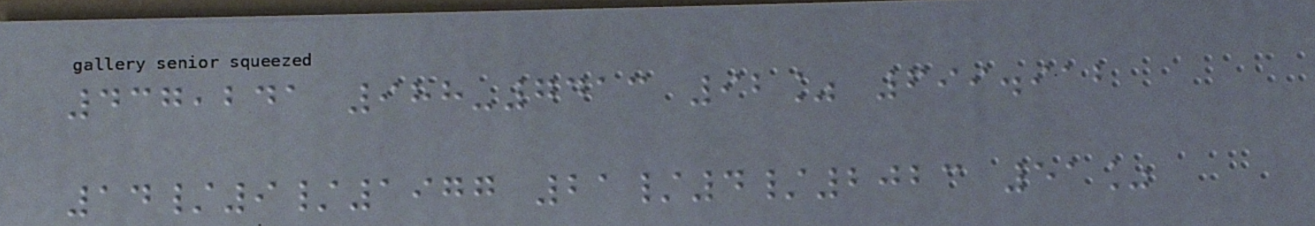437,241 988-7413 92% 699.912
14/9/1977 21/4/2023 51%
